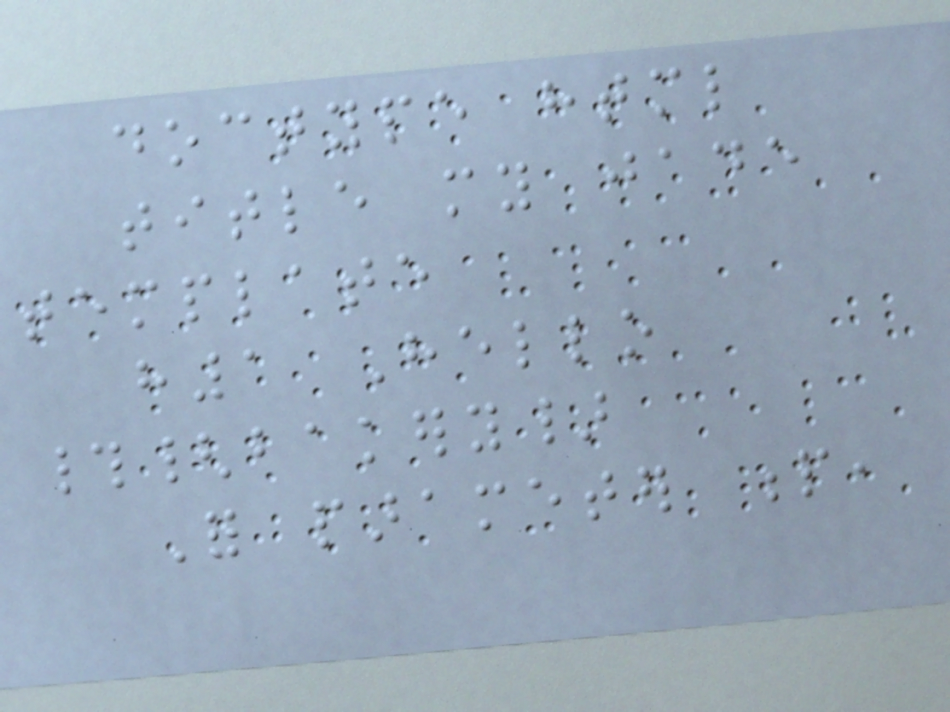doctype html
title my jade
template
h1 Hello
#{bakery}
For parameter p,
